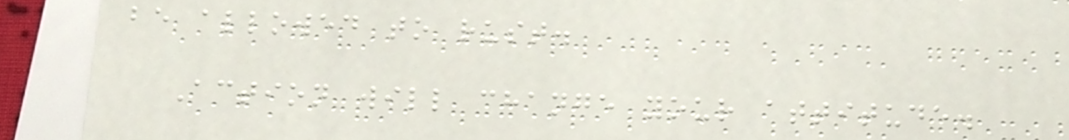be allowed to rust.
Action will change your attitude.
